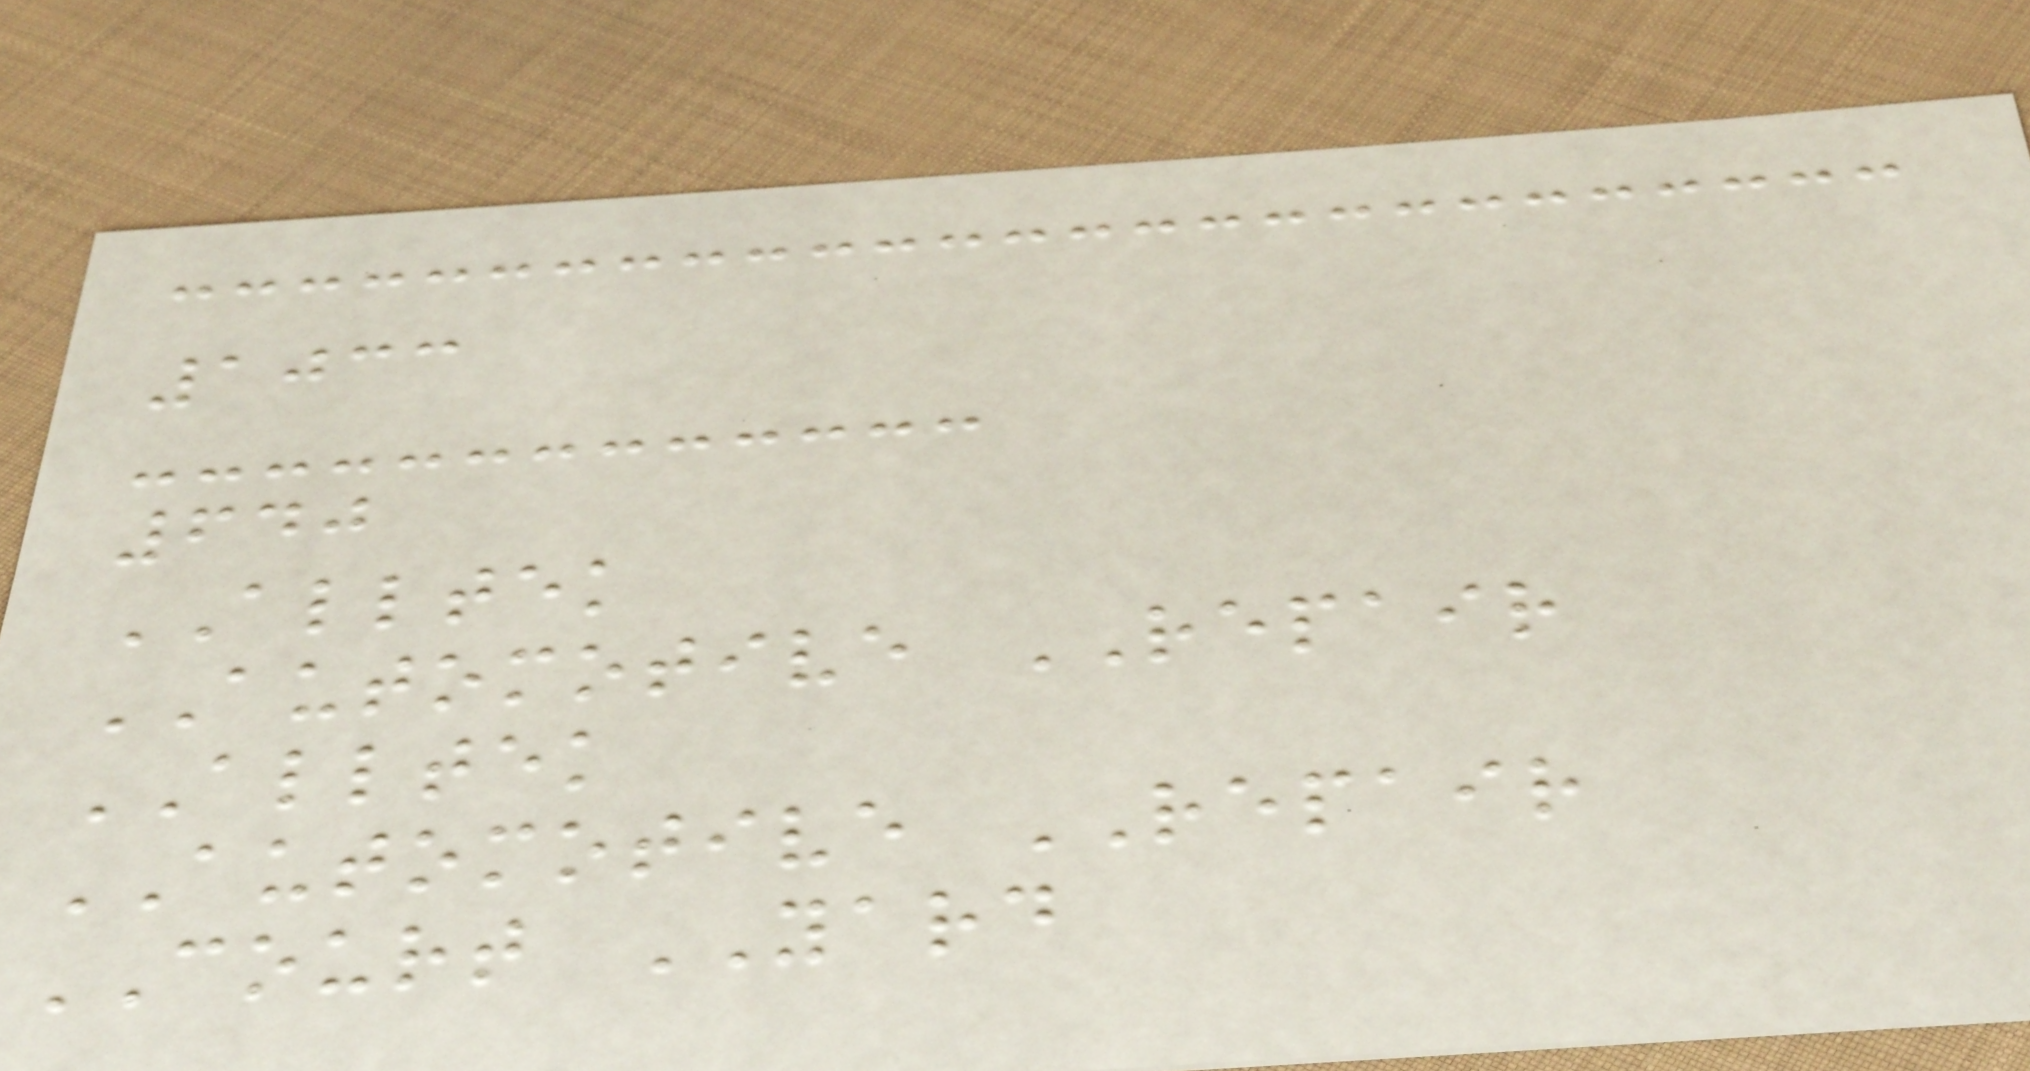1033
640
ALLTEK
AUTOMOTIVE REPAIR
ALLTEK
AUTOMOTIVE REPAIR
COURT YARD
